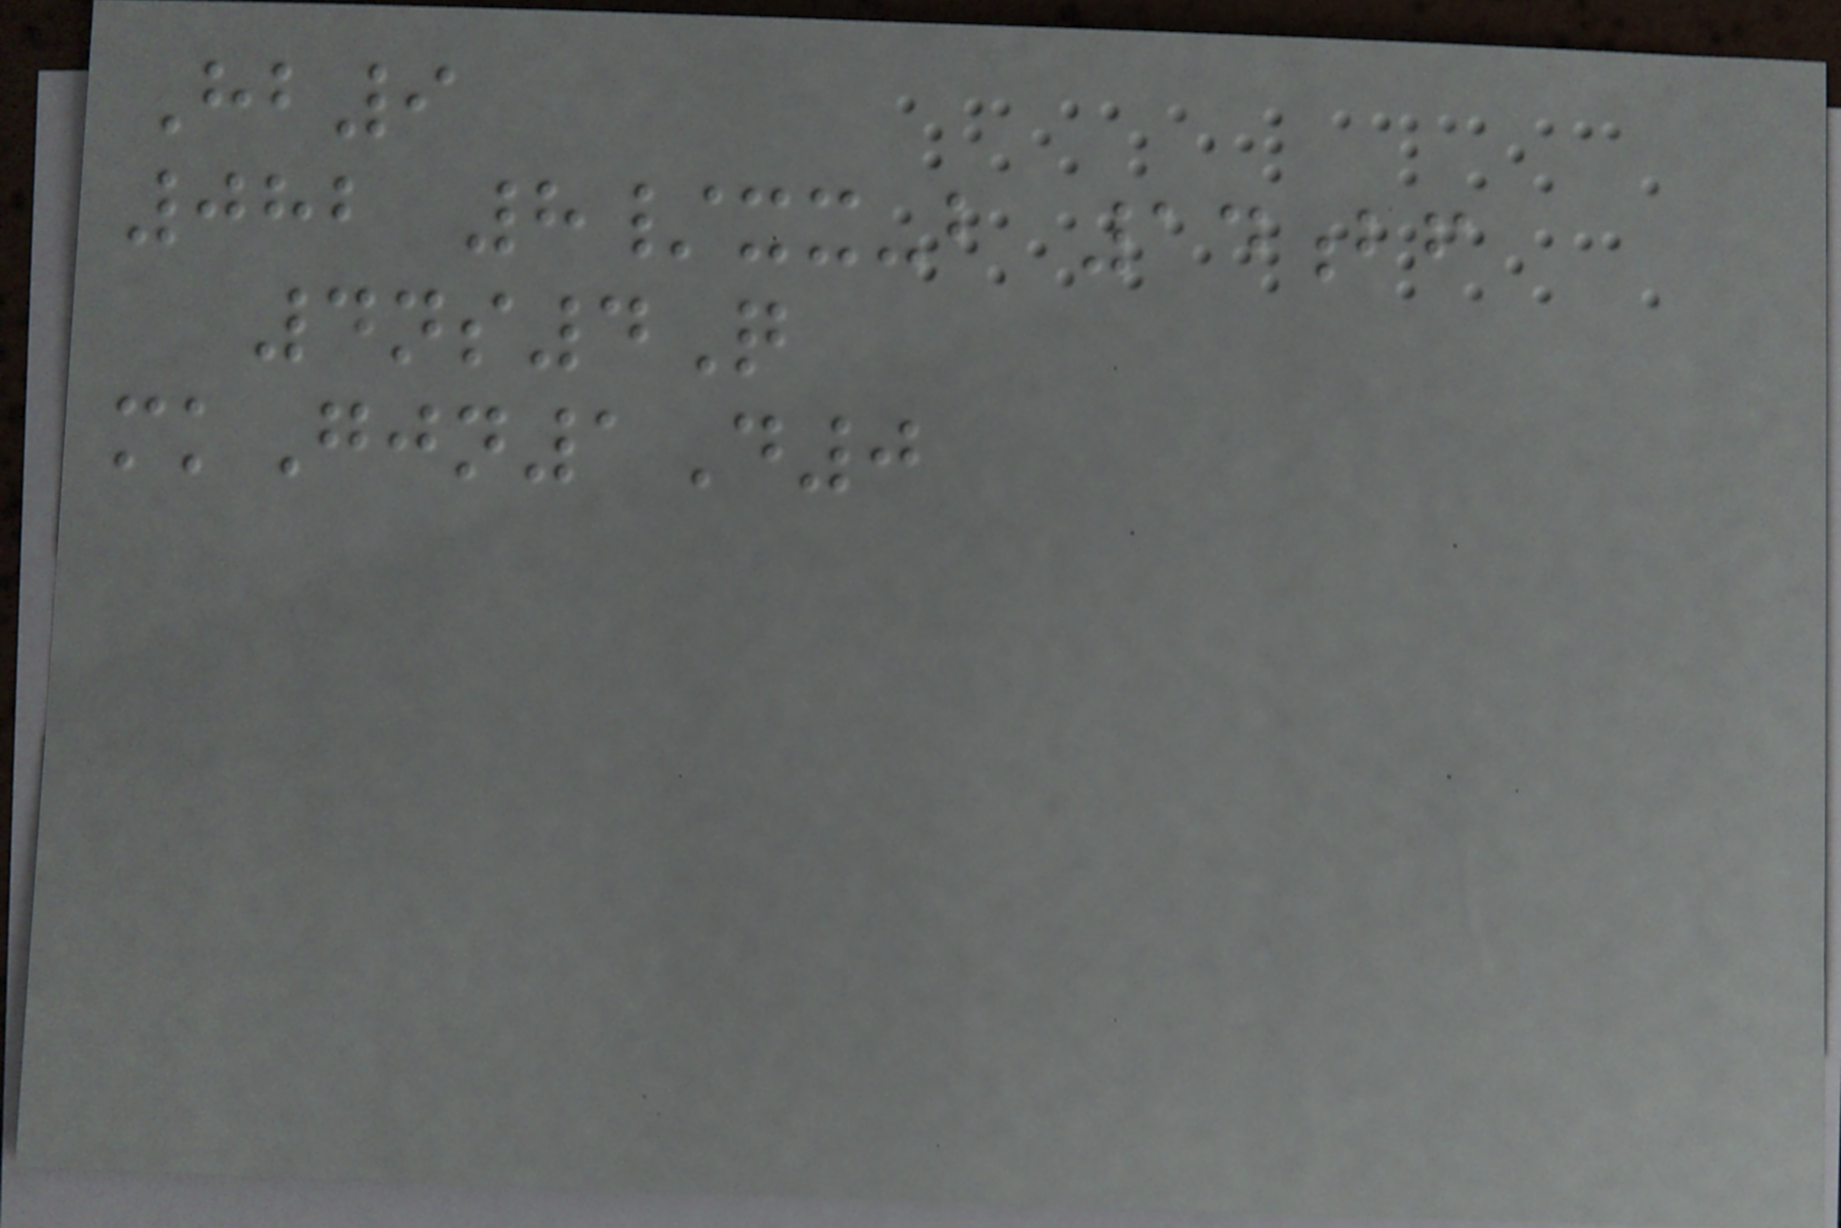Hb9
082 8/xx-b 14bf
4ns4Q
mkGjn1D0
